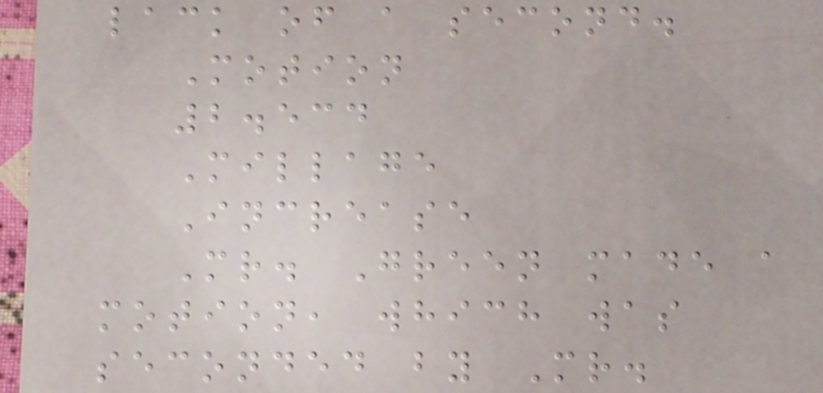lack of a second.
Motion
2.534
Millage
Increase
Mr. Green made a
motion, which was
seconded by Mr.
